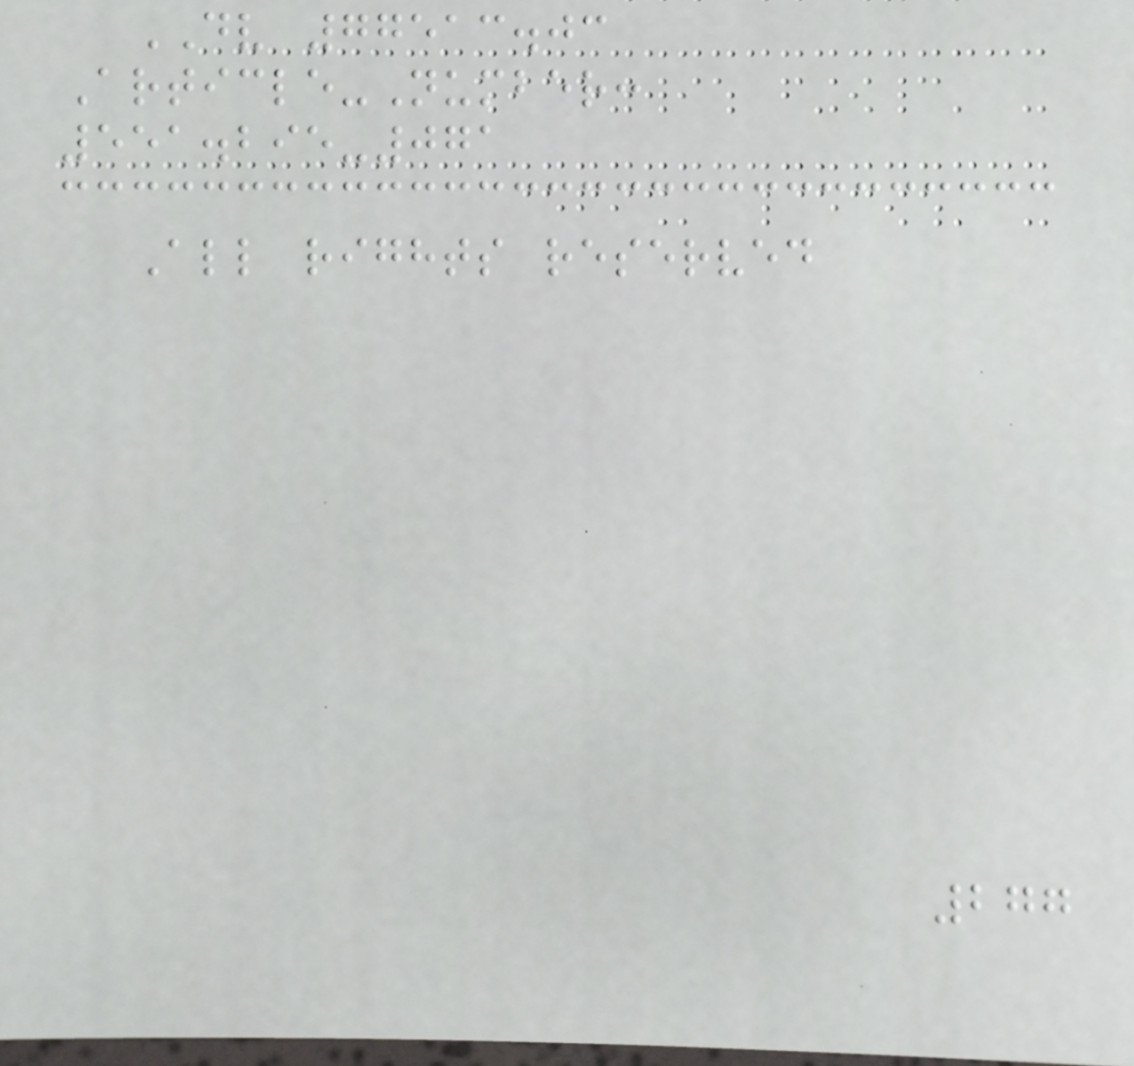DV 77513.03
Article-Number:
551.295-071
All rights reserved
277
